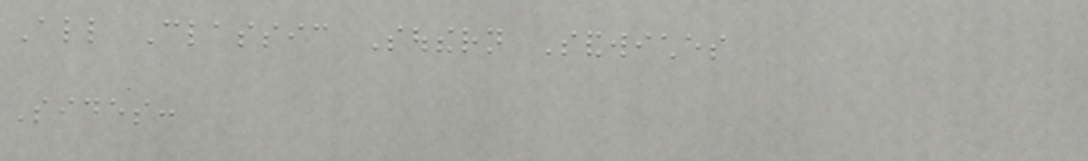All Classic Southern Sandwiches
Sides:
